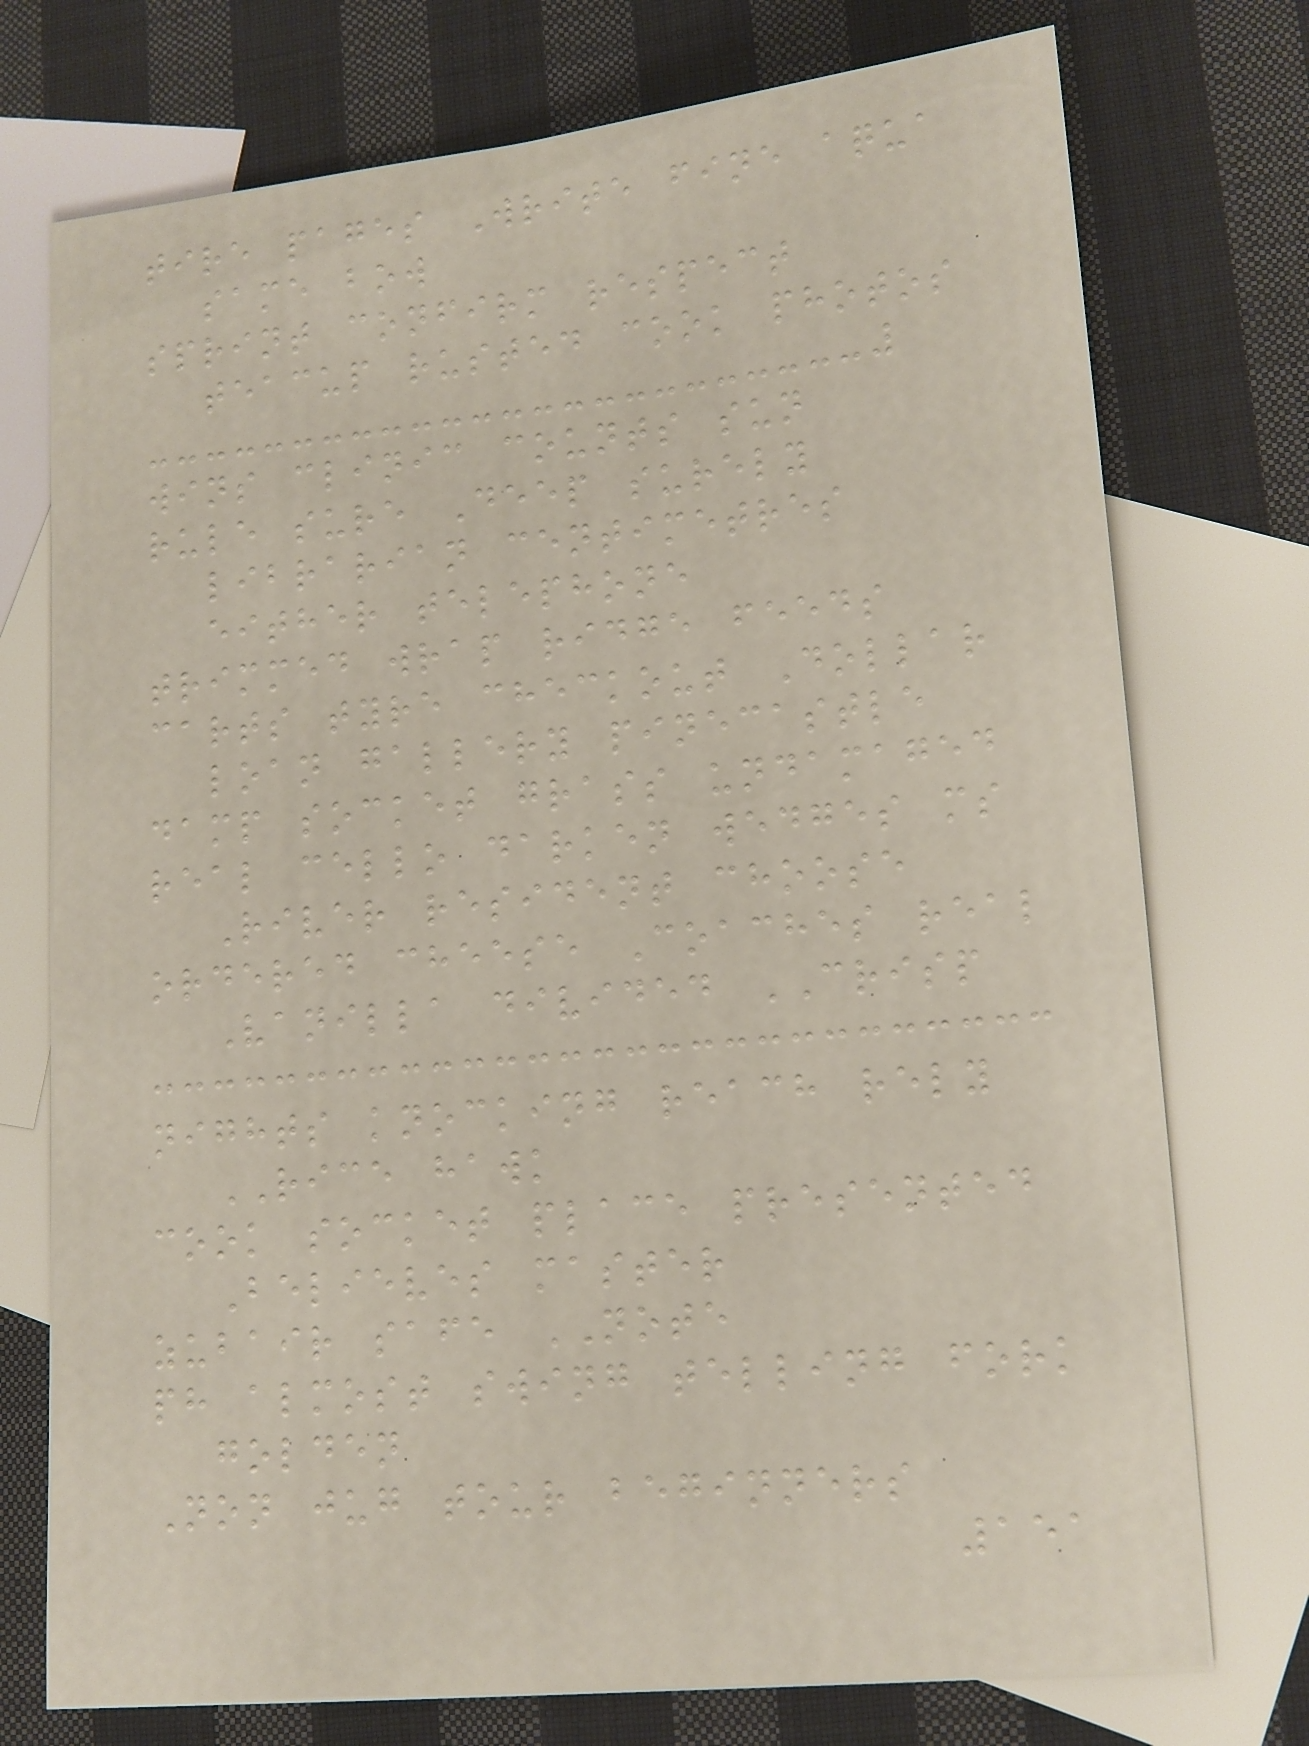tire pages Write fine aqua
same bow
sprint confirm respect
teacup rusted cook photos
wins clinic counts sun
rule sure Deep surely
librarian centimetres
either telephone
trimmed wrap ridge feeds
carts tyre checkout Dollar
loan gallery pinecastle
damp socket grass undamaged
real cello darken wedges ms
River resident choose
ordered cheese Coaches real
Vanilla divided CRISP
nights knocking reach rely
RICE hawk
cook socket place presented
Believes master
zubair safe NOTE
ph almost swing telling fork
golden
Non jug tour beginners
151
